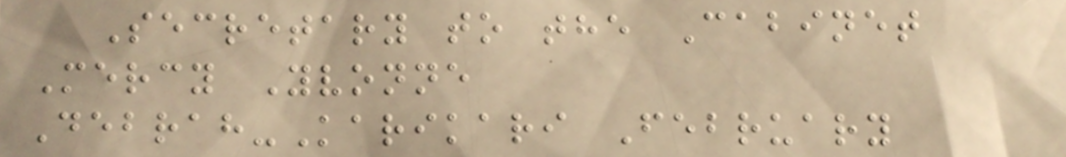Secretary to the Cabinet
Mercy Yvonne
Debrah-Karikari February
